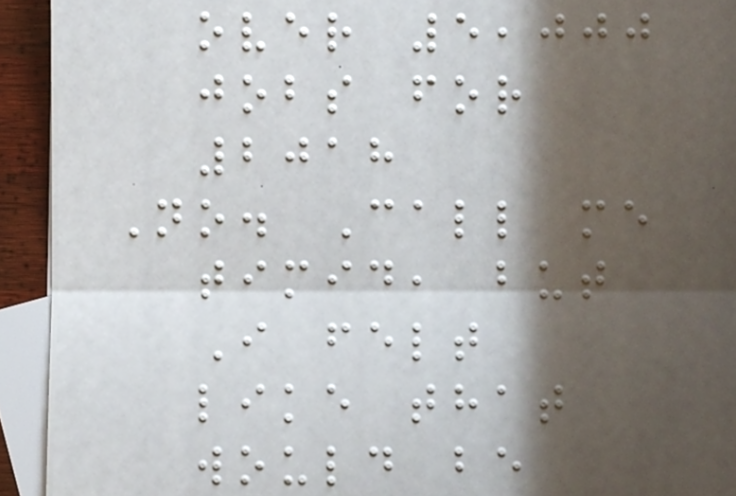over 5,000
jobs for
2018
No. Call me
timid, but
I felt
like that
would be
